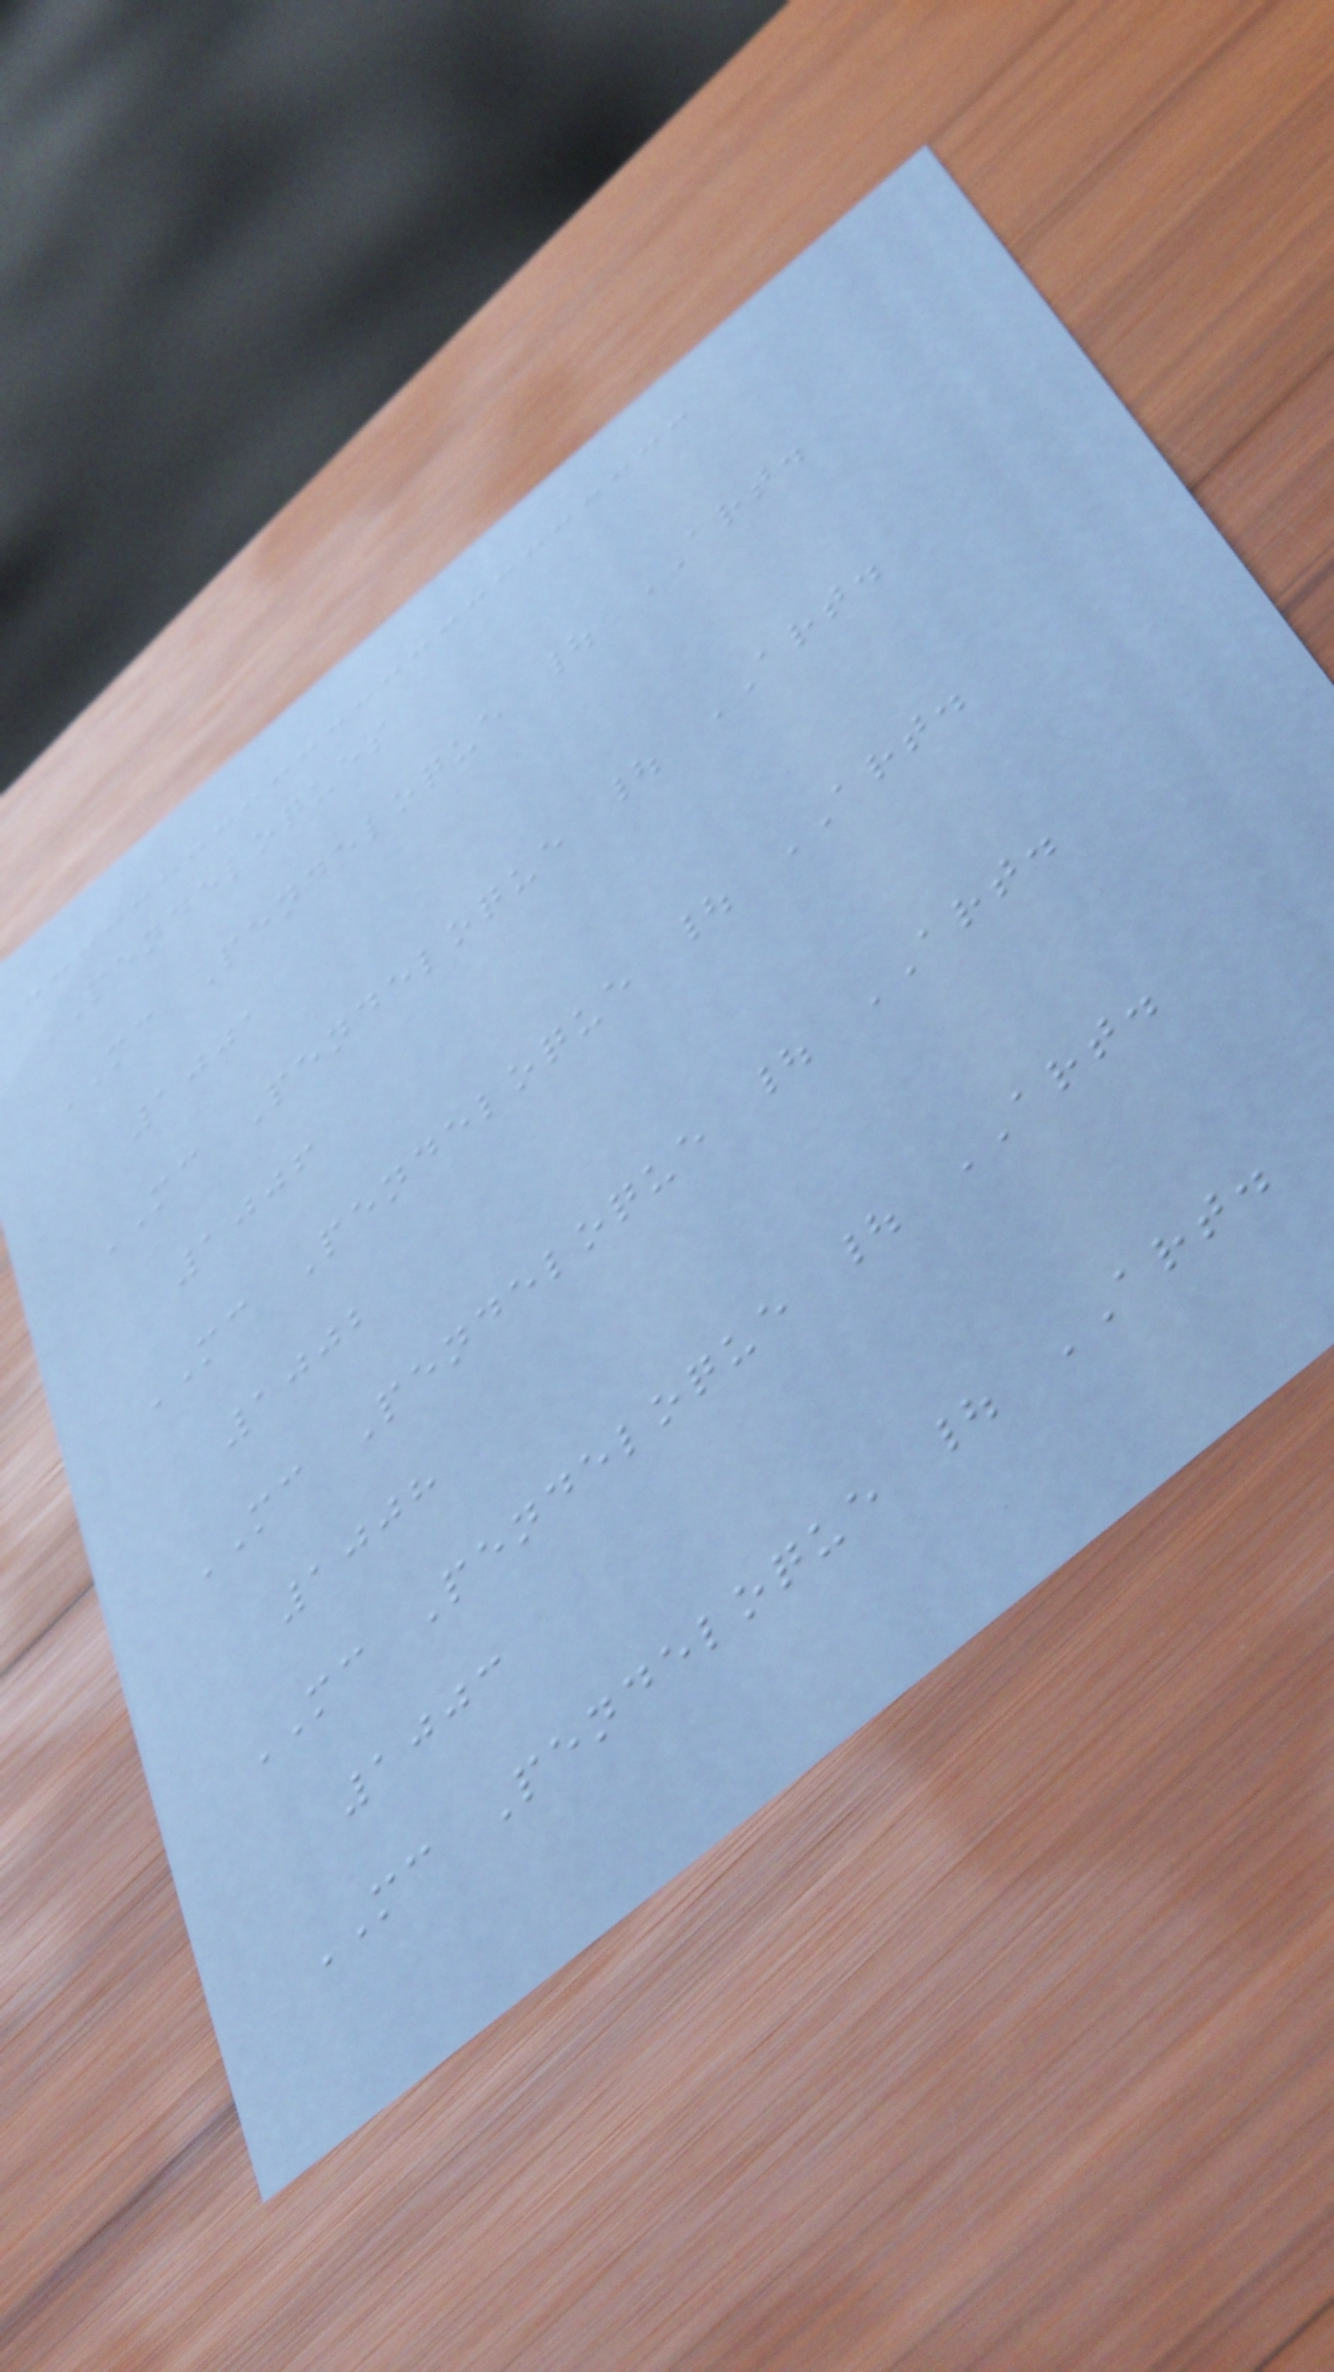PENDELOQUES
MC Pendeloque | ART.
1001
MC Pendeloque | ART.
1006
MC Pendeloque | ART.
1002
MC Pendeloque | ART.
1008
MC Pendeloque | ART.
1003
MC Pendeloque | ART.
